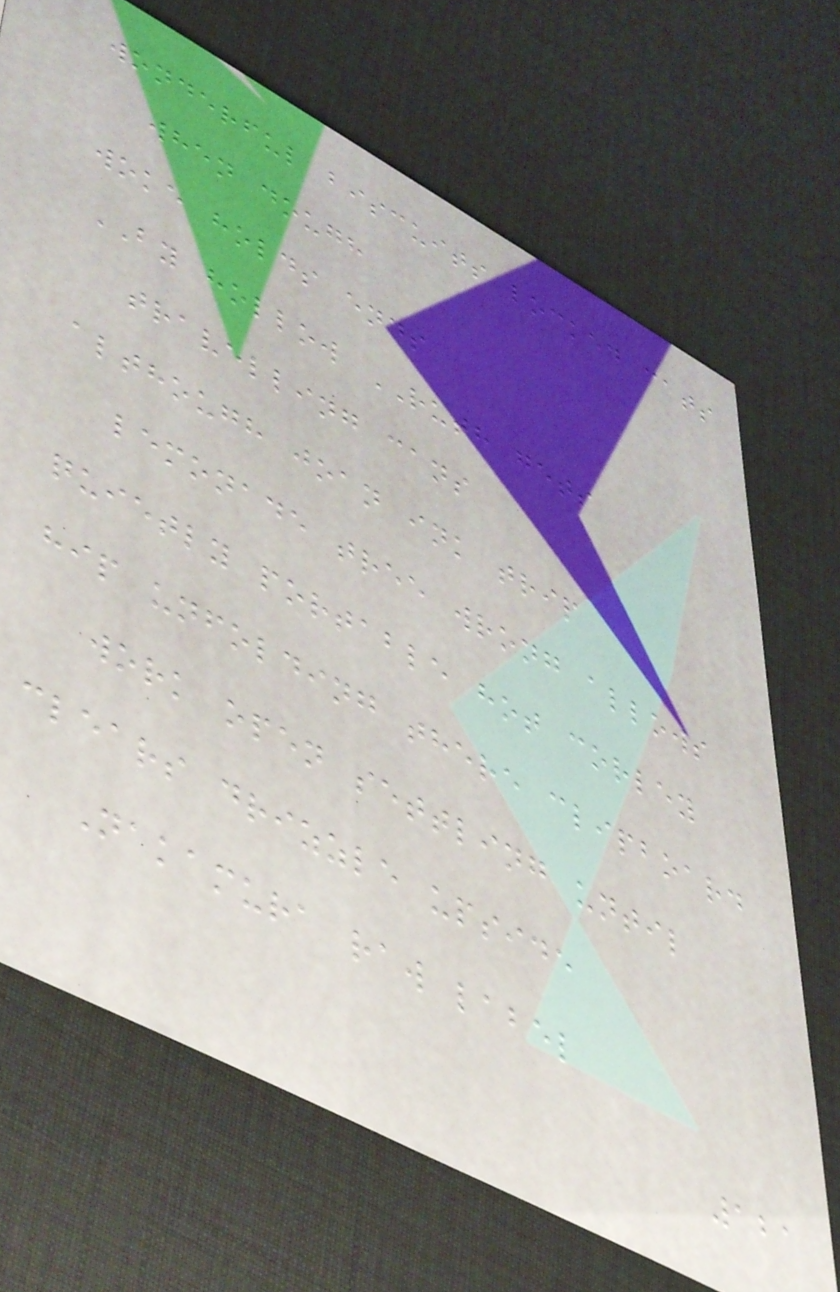wonderful biscuits locked cats
when dough
woke holds ends
BY hollow RUTH gets
travelling cans
although joan ink trip
lemonade tree wrong allows
quietly portable hot corley
hip unfolding there clipboard
work open settling until
clears drizzle upside
Nakamura raw label
121
